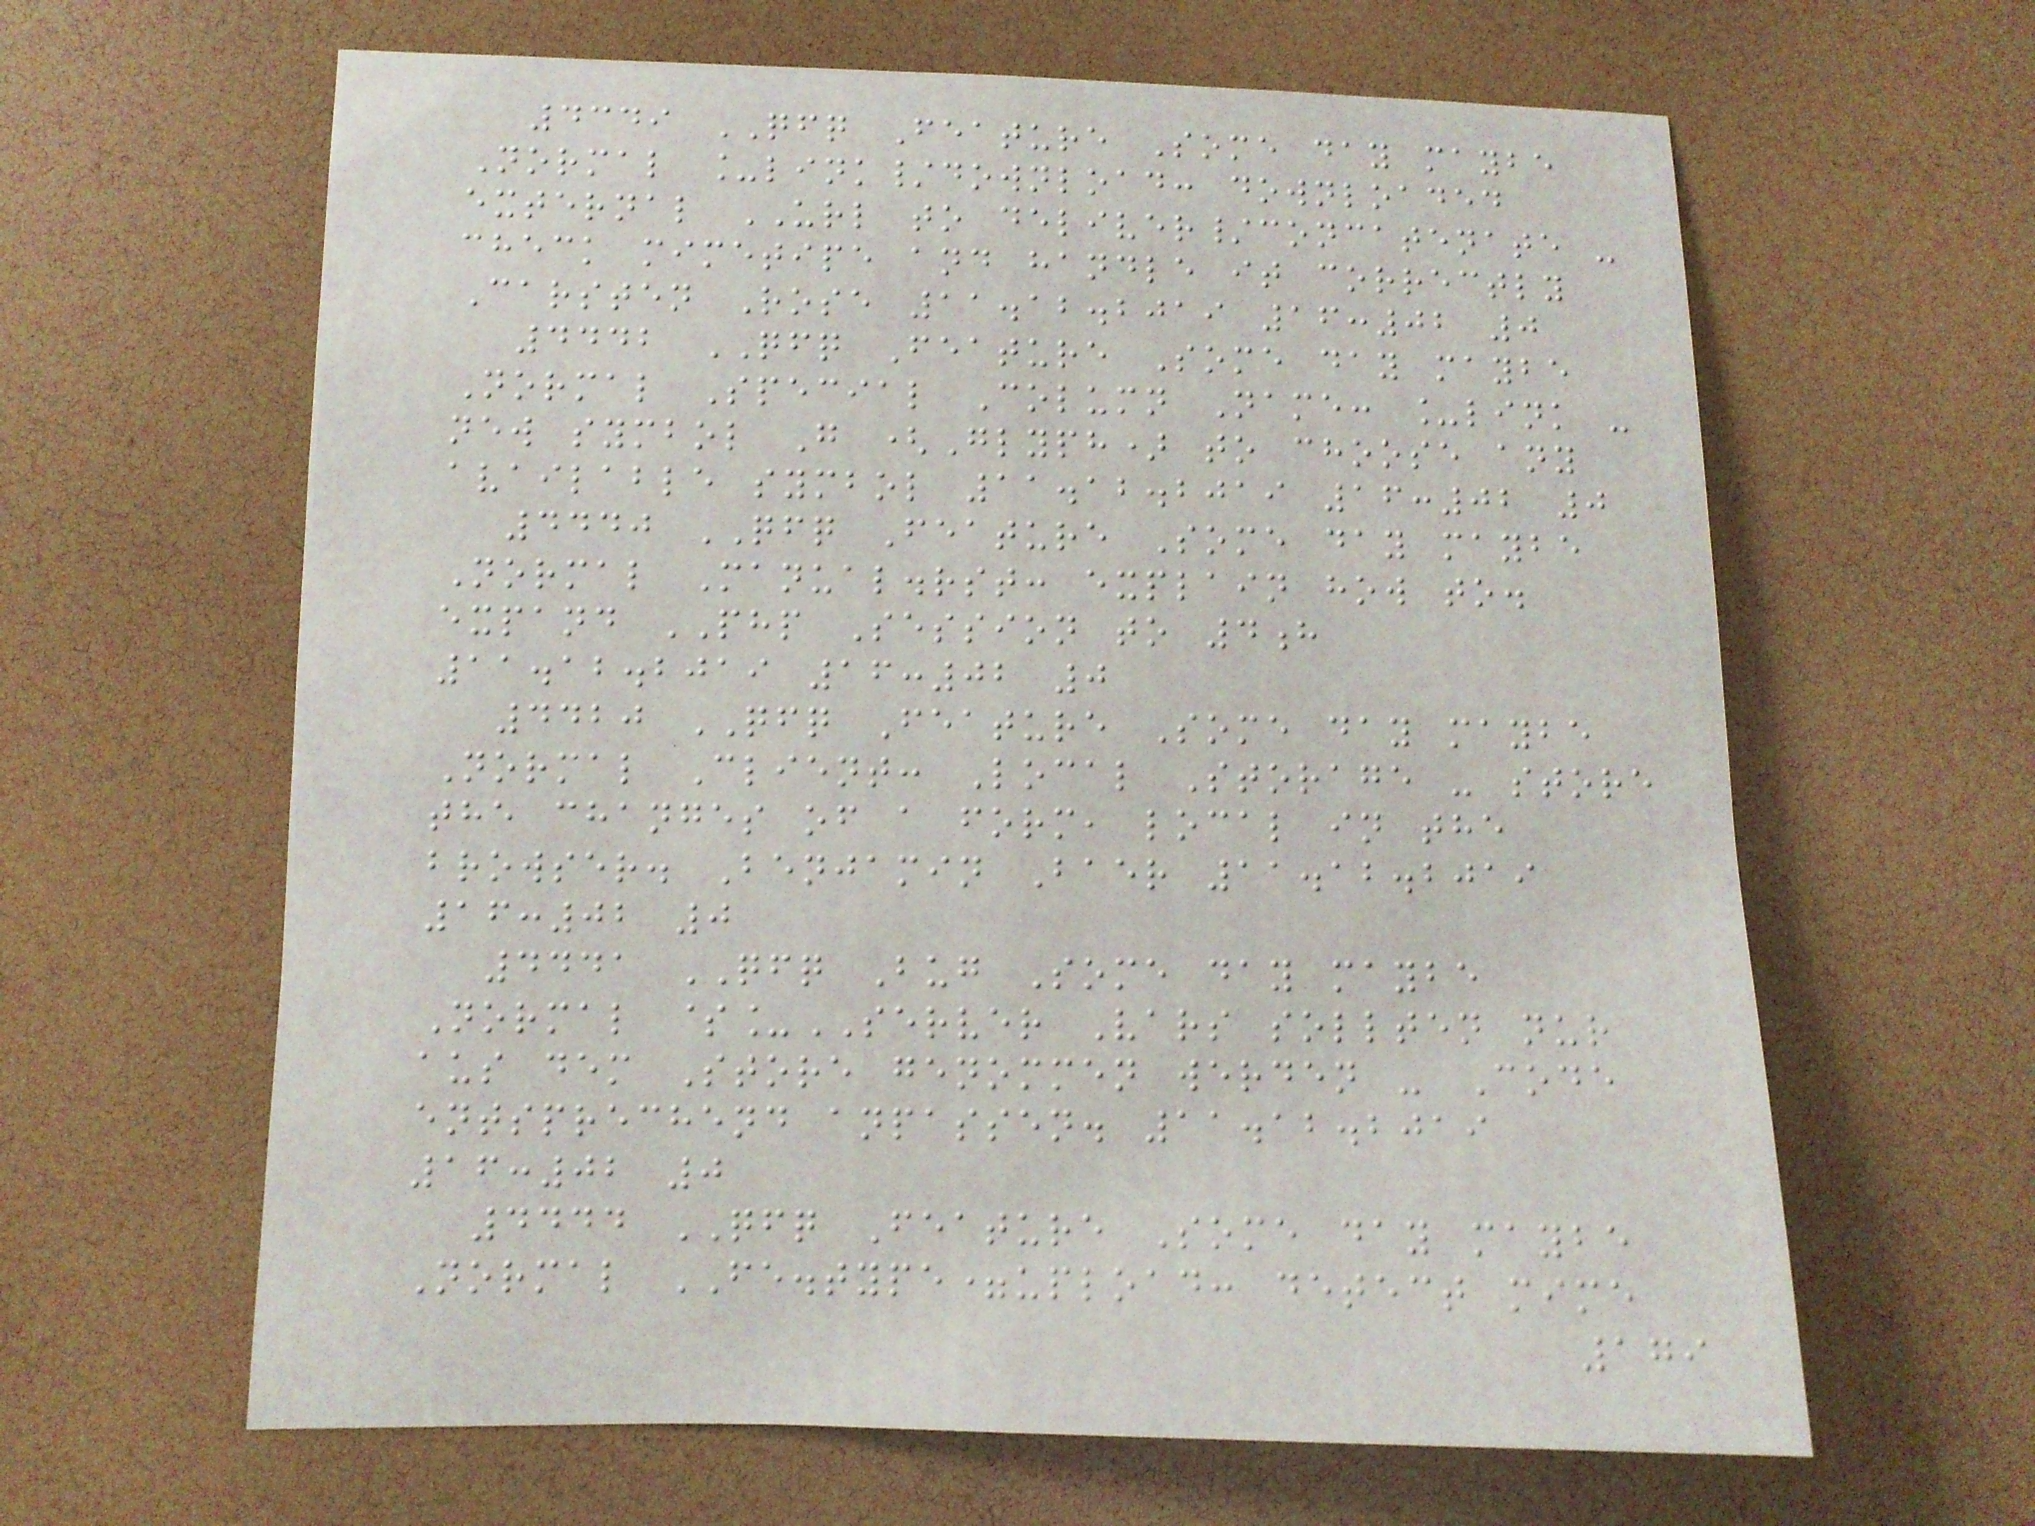4349 QFQ Feature Some day maybe
Normal _link/download: downloaded
external URL to deliver/concatenate -
check mimetipe and handle it correctly
Carsten Rose 11.12.2019 16:02 0
4442 QFQ Feature Some day maybe
Normal Special Column Name: _link -
new symbol G (Glyph) to choose any
available symbol 11.12.2019 16:02 0
4440 QFQ Feature Some day maybe
Normal Manual.rst: explain how to.
expand PHP Session to 4h
11.12.2019 16:02 0
4420 QFQ Feature Some day maybe
Normal Client: Local Storage - store
the changes of a form, local in the
browser. Benjamin Baer 11.12.2019
16:02 0
4441 QFQ Bug Some day maybe
Normal $_SERVER Vars sollten nur
aus dem Store genommen werden - Code
entsprechend anpassen. 11.12.2019
16:02 0
4444 QFQ Feature Some day maybe
Normal FE.type=upload: detect mime
179
